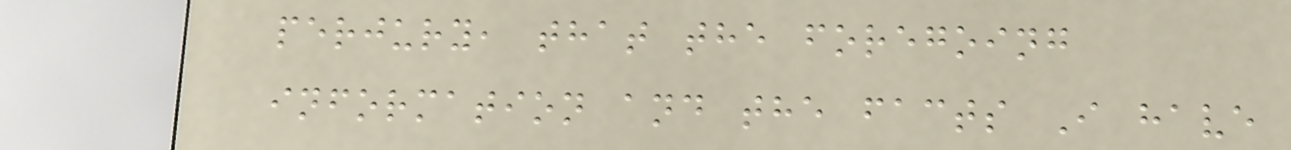perjury, that the foregoing
information and the facts I have
